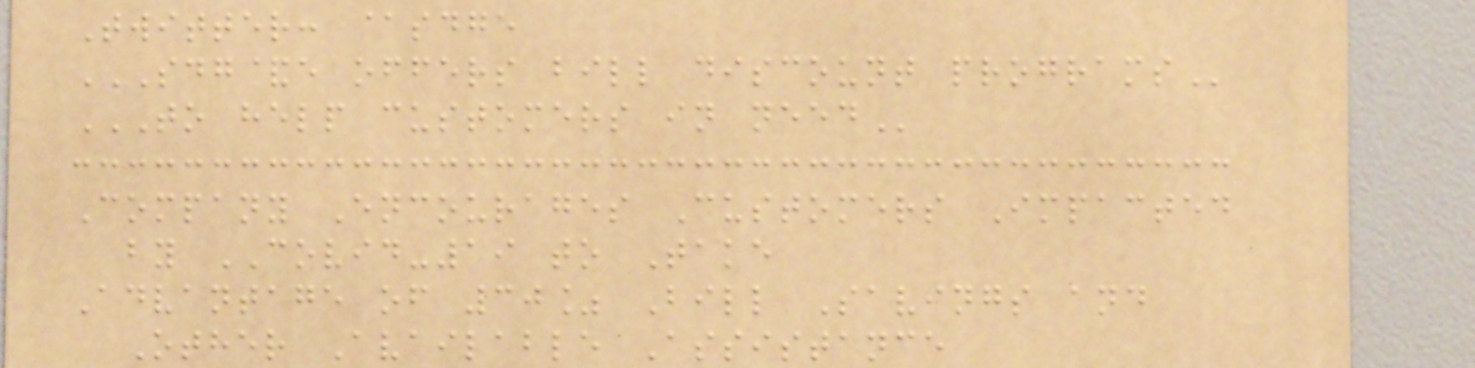Twitter: @sdge
SDG&E OFFERS BILL DISCOUNT PROGRAMS
TO HELP CUSTOMERS IN NEED
Company Encourages Customers Impacted
by COVID-19 to Take
Advantage of 30% Bill Savings and
Other Available Assistance
